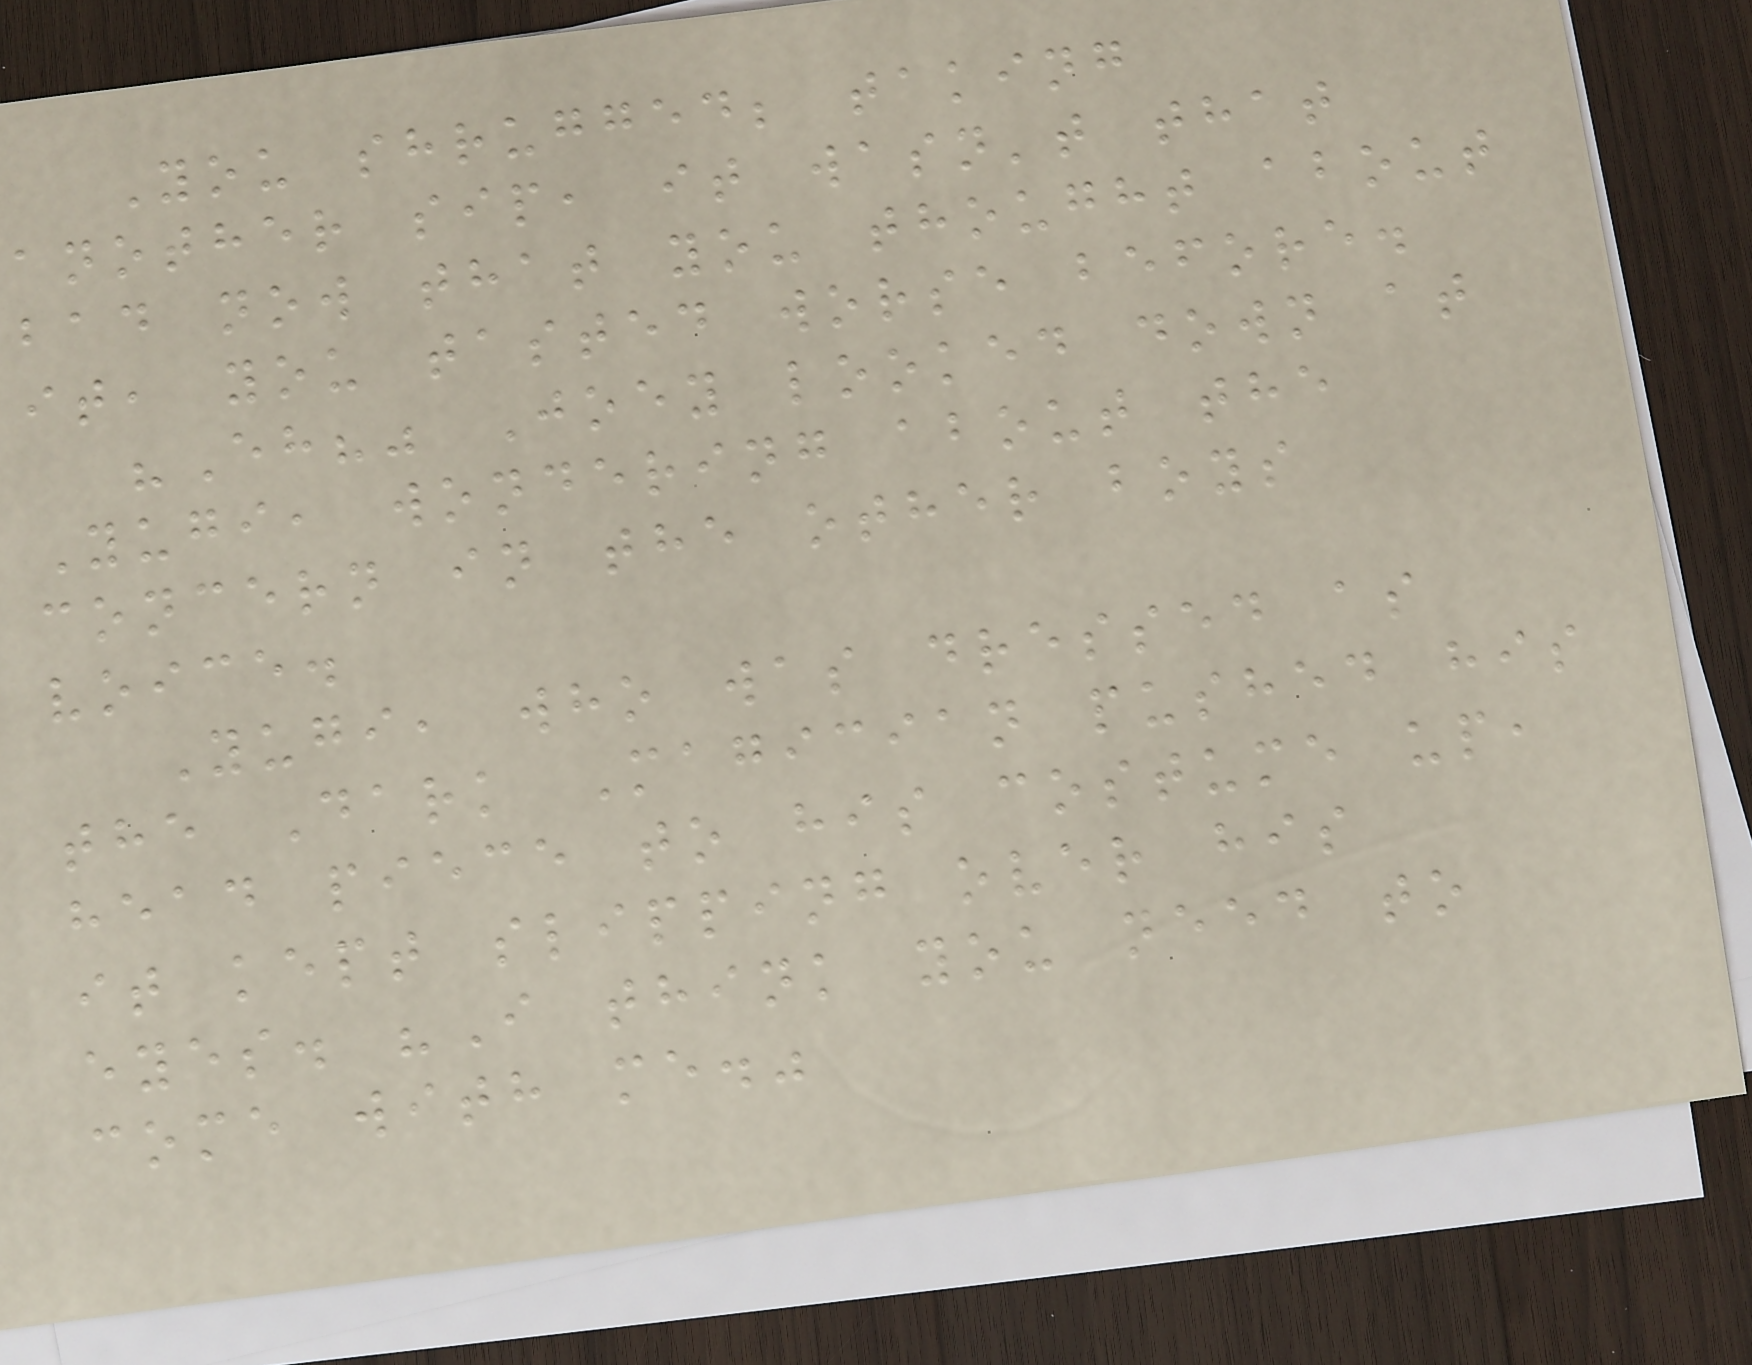You shrugged; taking
another sip, it wasn't that
bad now that you thought about
it, you tasted worse before.
"Eh?" Joey looked down at
Yugi, wondering about the
concern in the other boys
voice.
Yugi, who was dressed as
the Dark Magician pushed his
head piece to his costume up,
it kept slipping over his
eyes. "I think you need to
come with me."
